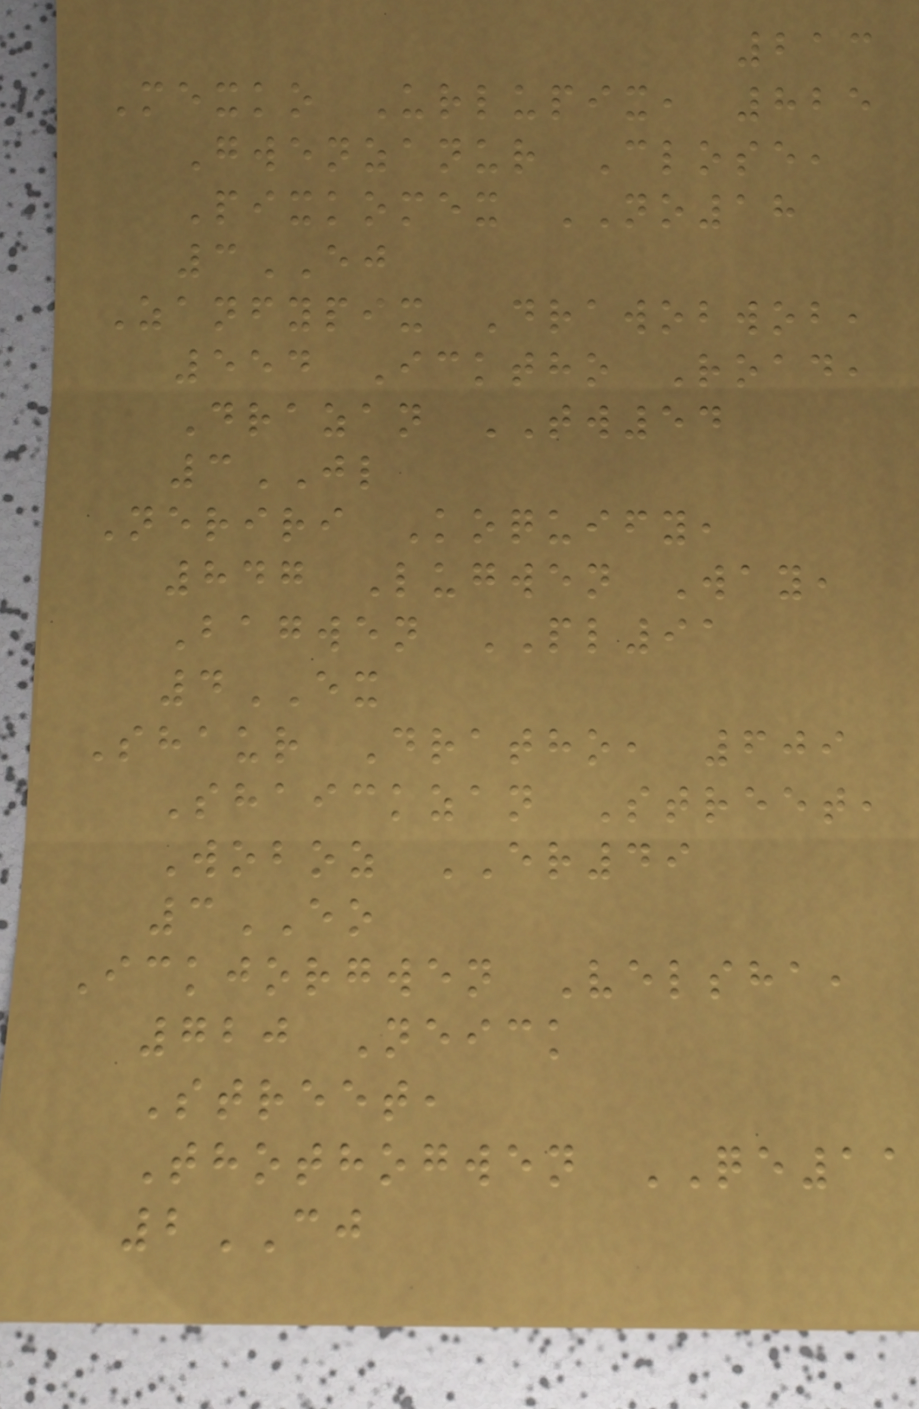213
Mexko Urlupix, 825
Gwenzanur Close,
Pixkomex NO18
3EJ
Zanfypix Drawobwob,
554 Icktho Road,
Drazan TW54
3JL
Neriri Koquify,
847 Lugwen Way,
Bagwen PL91
4EX
Shaur Dratho, 609
Shaickzan Street,
Woboz ER49
3EO
Ickjorgwen Velsha,
720 Neick
Street,
Thothogwen QE11
2CJ
